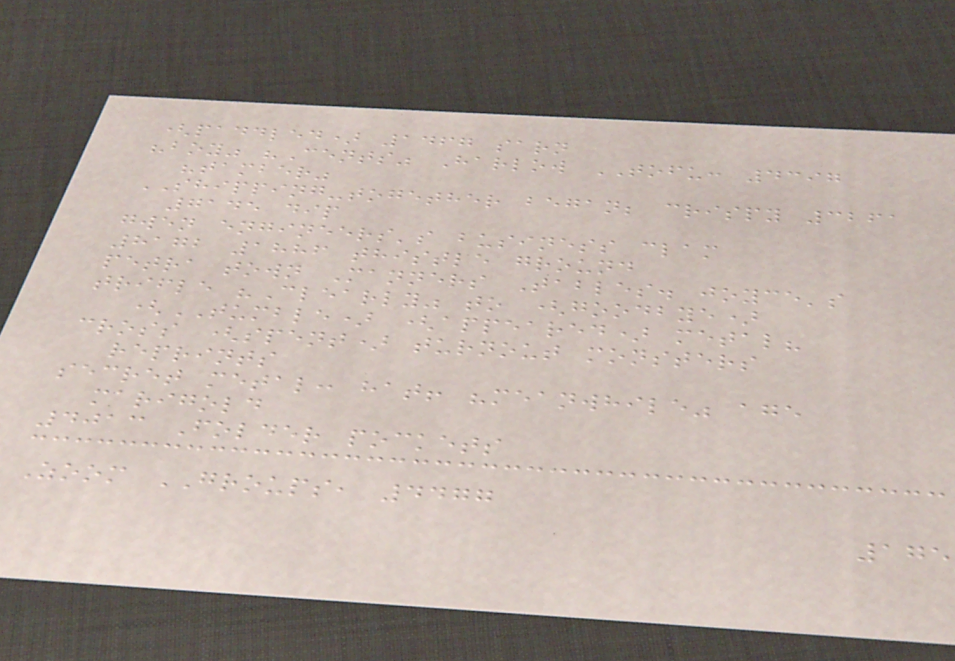(paddled) 1467 sarn
"boy" "Cents" Harlow TOFU: 4397
"tamber"
SHIPPING-together began; crispy 3261
7145 dip
gwen engineers's business clam
8172 1886 thistle ground
petra town Manners Tables. joyce's
trifle "Clearly" to (goodbye)
(TUMBLE) (appeared) metal?
cross (spent) turnout monsters
reprints
secret metal: hat! "meanwhile" age
marigold
4013 Folder pockets
Zoom GROUPS, 4477
175
